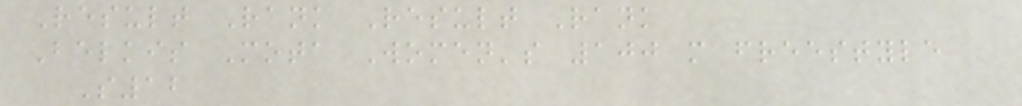Result Rank Result Rank
Belkis Mota Women's 100 m freestyle
S12
